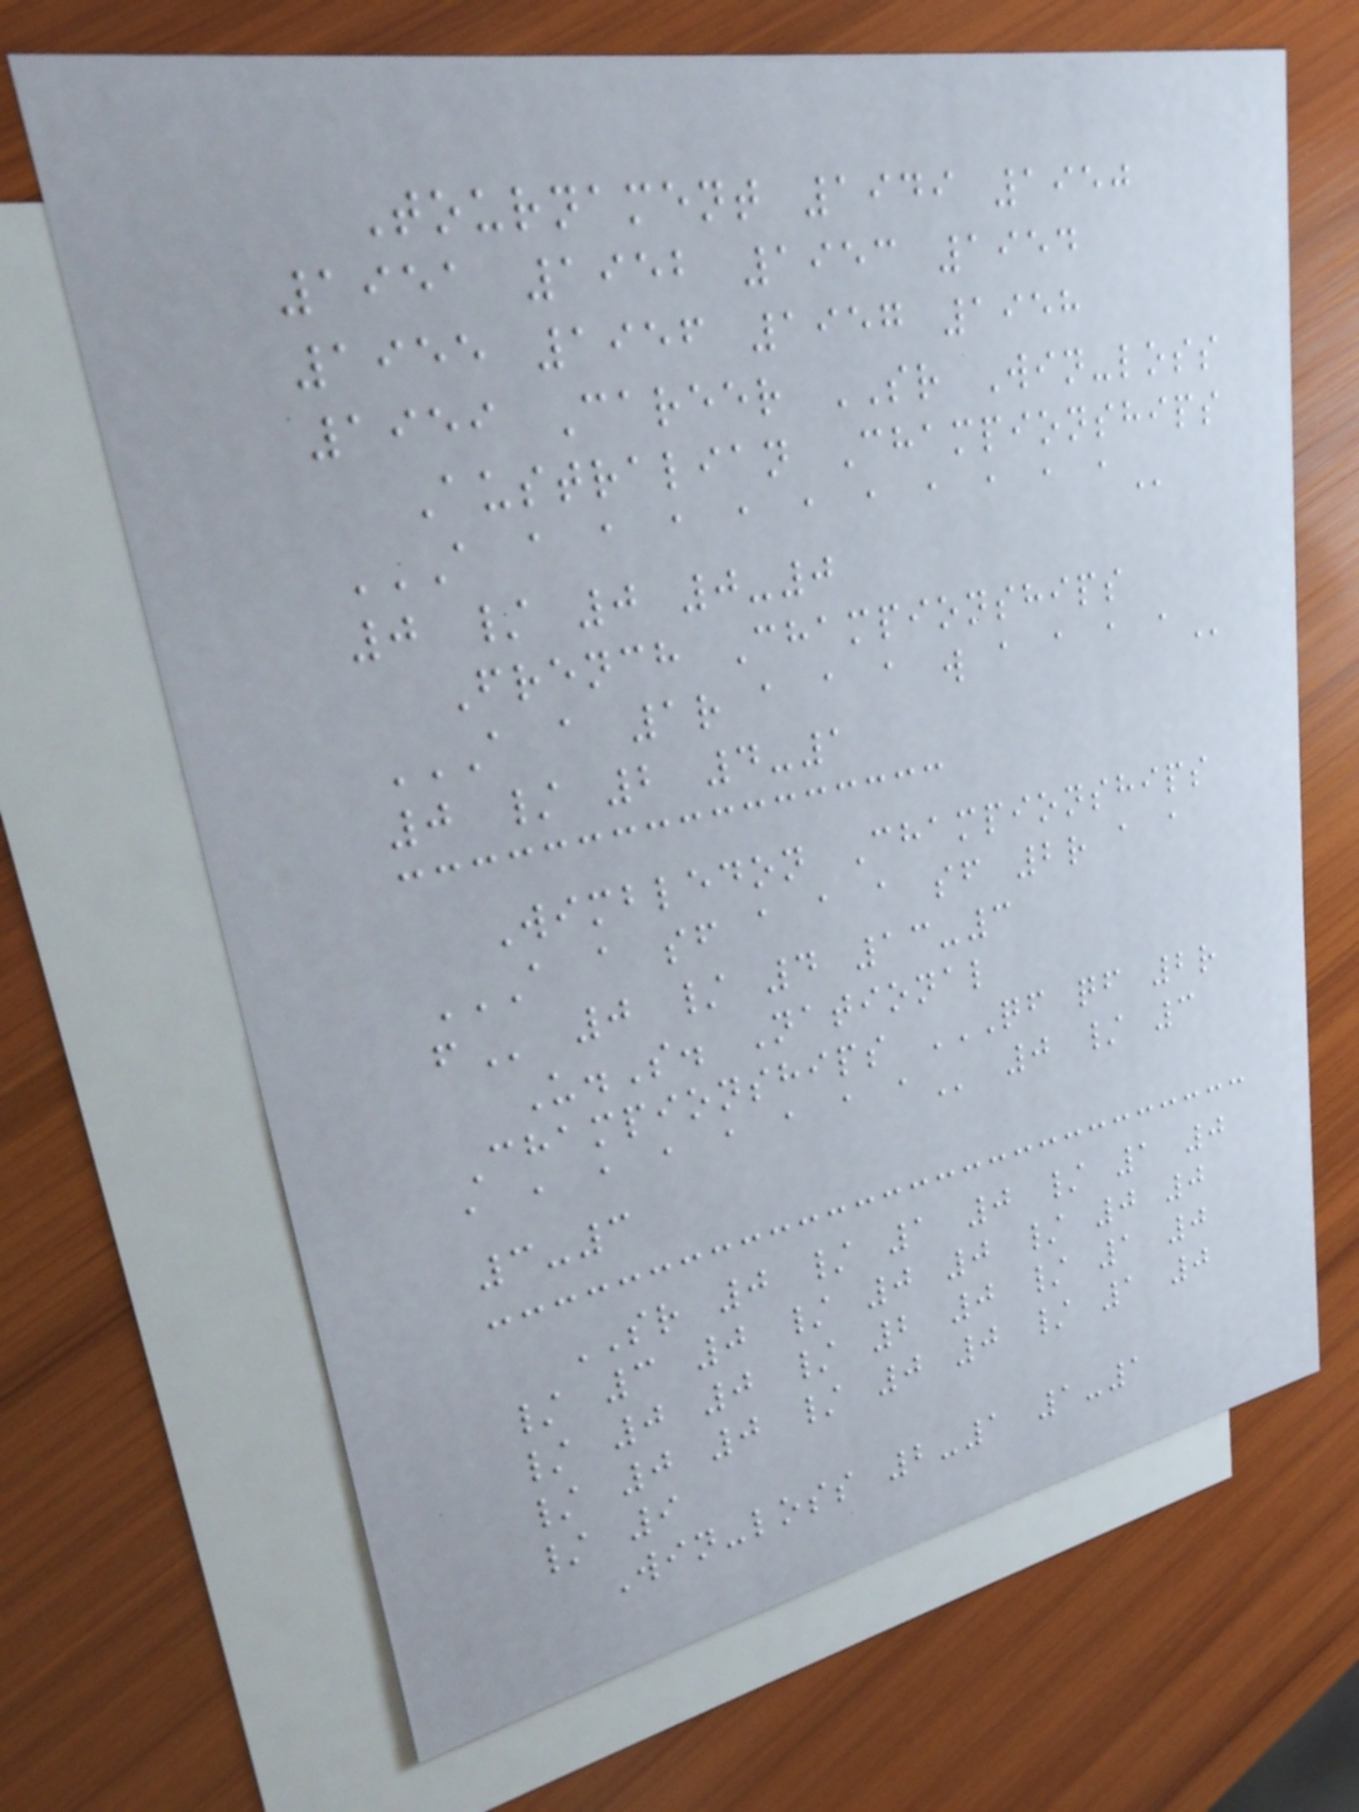Tournament 1949 1950
1951 1952 1953 1954
1955 1956 1957 1958
1959 Career SR Win-loss
Australian Championships
A A A A A A A A A A A
0 / 0 0-0
French Championships
A A 1R A A A W A A A A
0 / 2 4-1
Wimbledon Championships
A A SF A A A SF 2R A A
F 0 / 4 13-3
U.S. National
Championships QF QF 2R
A A A A A A A A 0 / 3
3-3
SR 0 / 1 0 / 1 0
/ 3 0 / 0 0 / 0 0
/ 0 0 / 2 0 / 1 0
/ 0 0 / 0 0 / 1 0
/ 9
Win-loss 2-1 1-1
